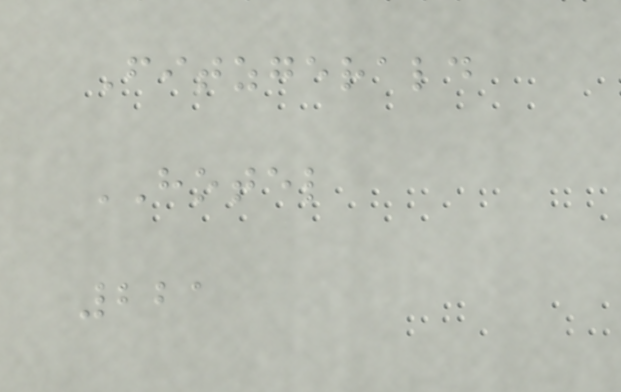Fitzgerald
HOTEL
221
